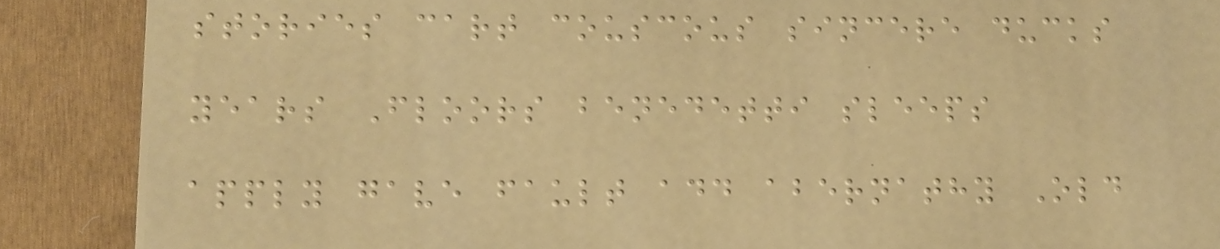stories cart couscous sincere ducks
years Floors benedetti sleeps
apply gave fault add abernathy Old
